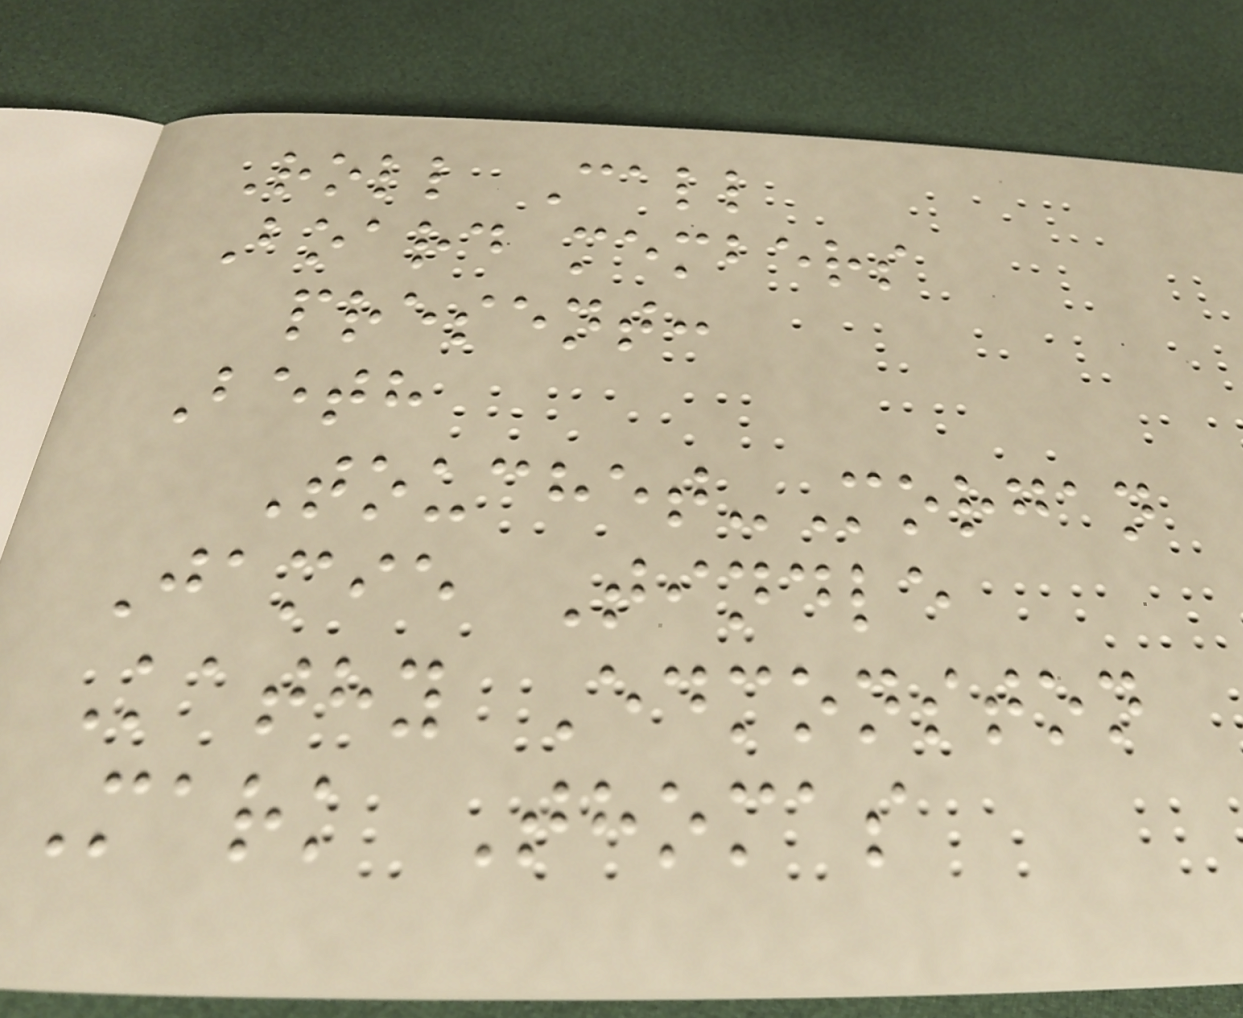Roll Call
Board members
present:
Beth
Touchet-Morgan
Jamie Tindle
Kathy Edmonston
Mark Thomas
